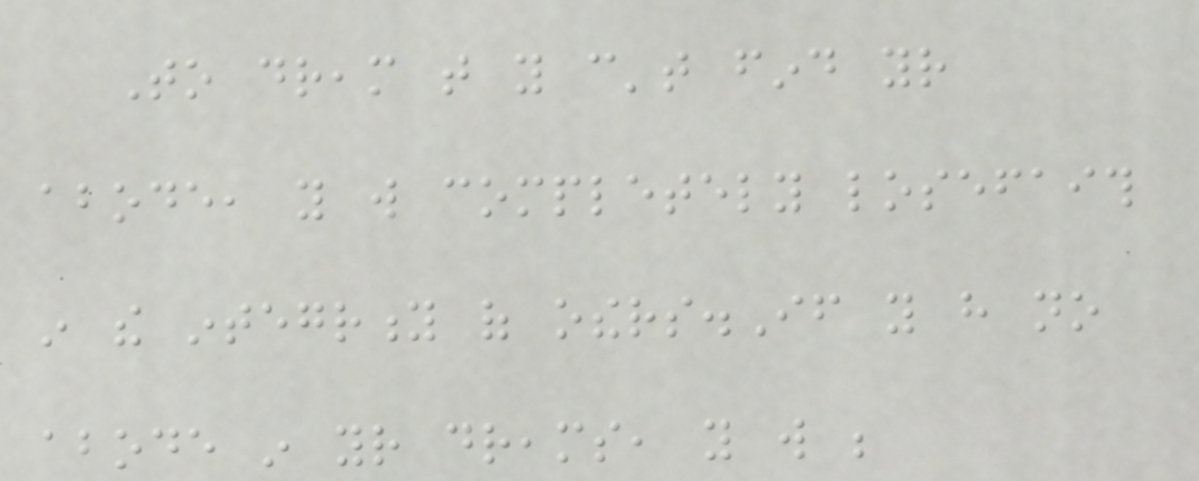To dream that you can't find your
abode, you will completely losefaith
in the integrity of others.If you have no
abode in your dreams, you will be
